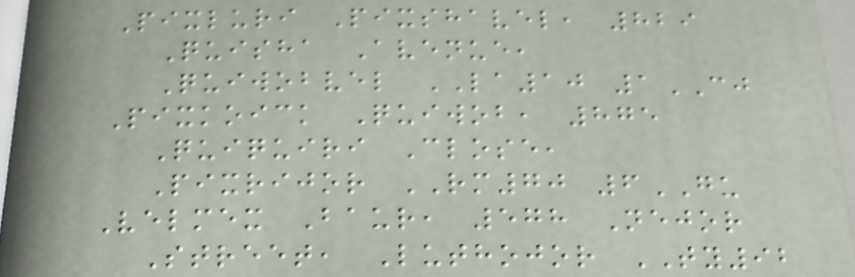Pixluri Pixshavel, 829
Quisha Avenue,
Quiwobvel LA10 1CJ
Pixkoick Quiwob, 875
Quiquiri Close,
Pixrijor RM70 6GU
Velmex Baur, 578 Nejor
Street, Luthojor TY92
